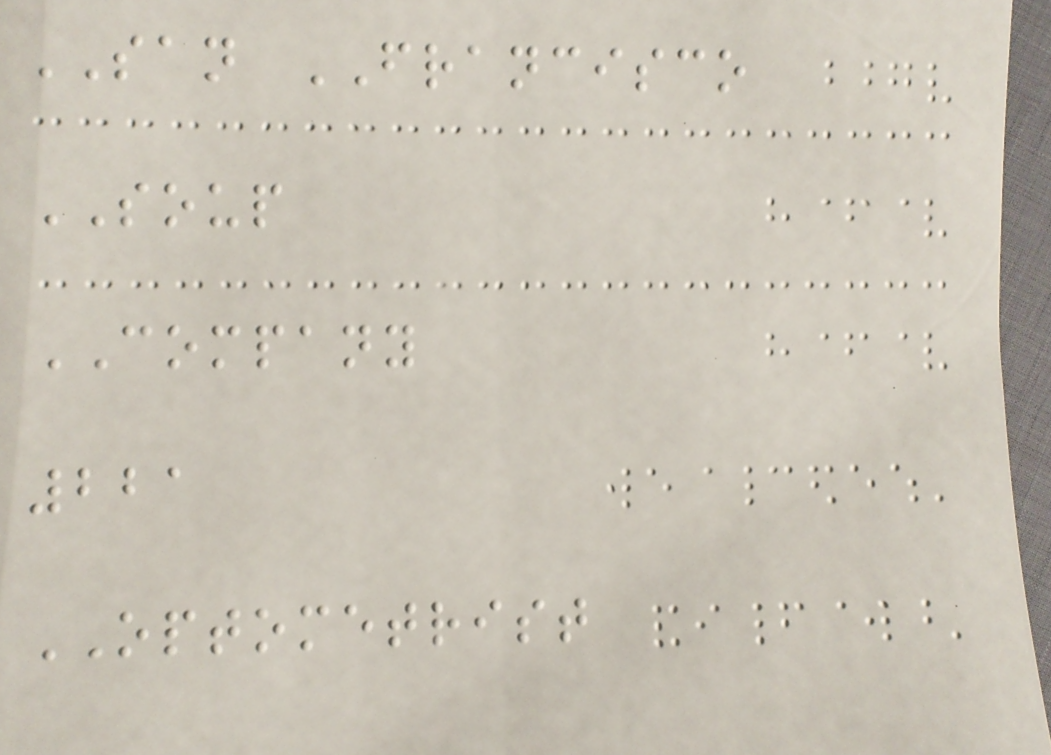SAN FRANCISCO
SOUP
COMPANY
221
OPTOMETRIST
